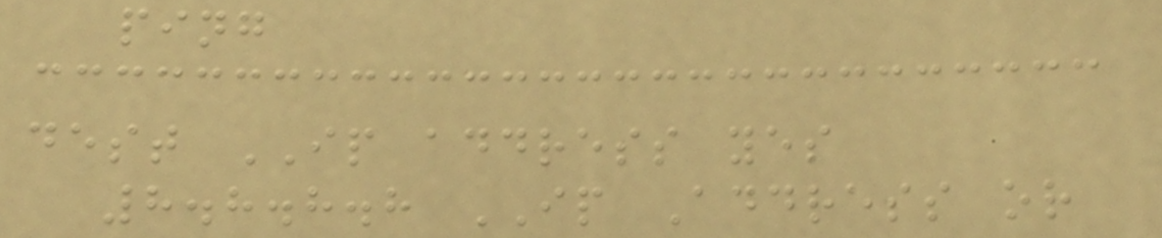ping
dest IP address yes
8.8.8.8 IP Address or
